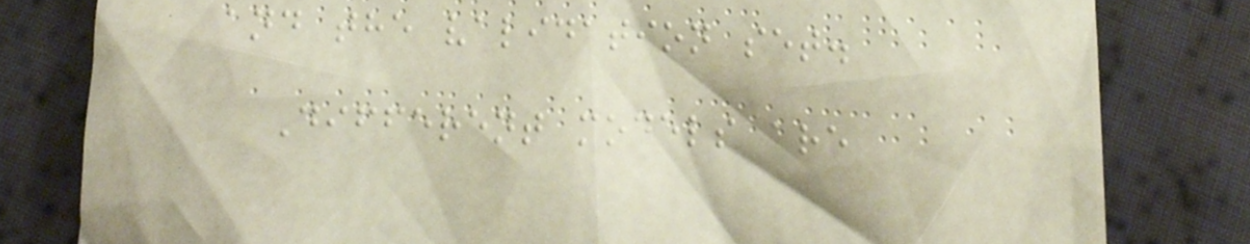and the validation set.
Different models are
